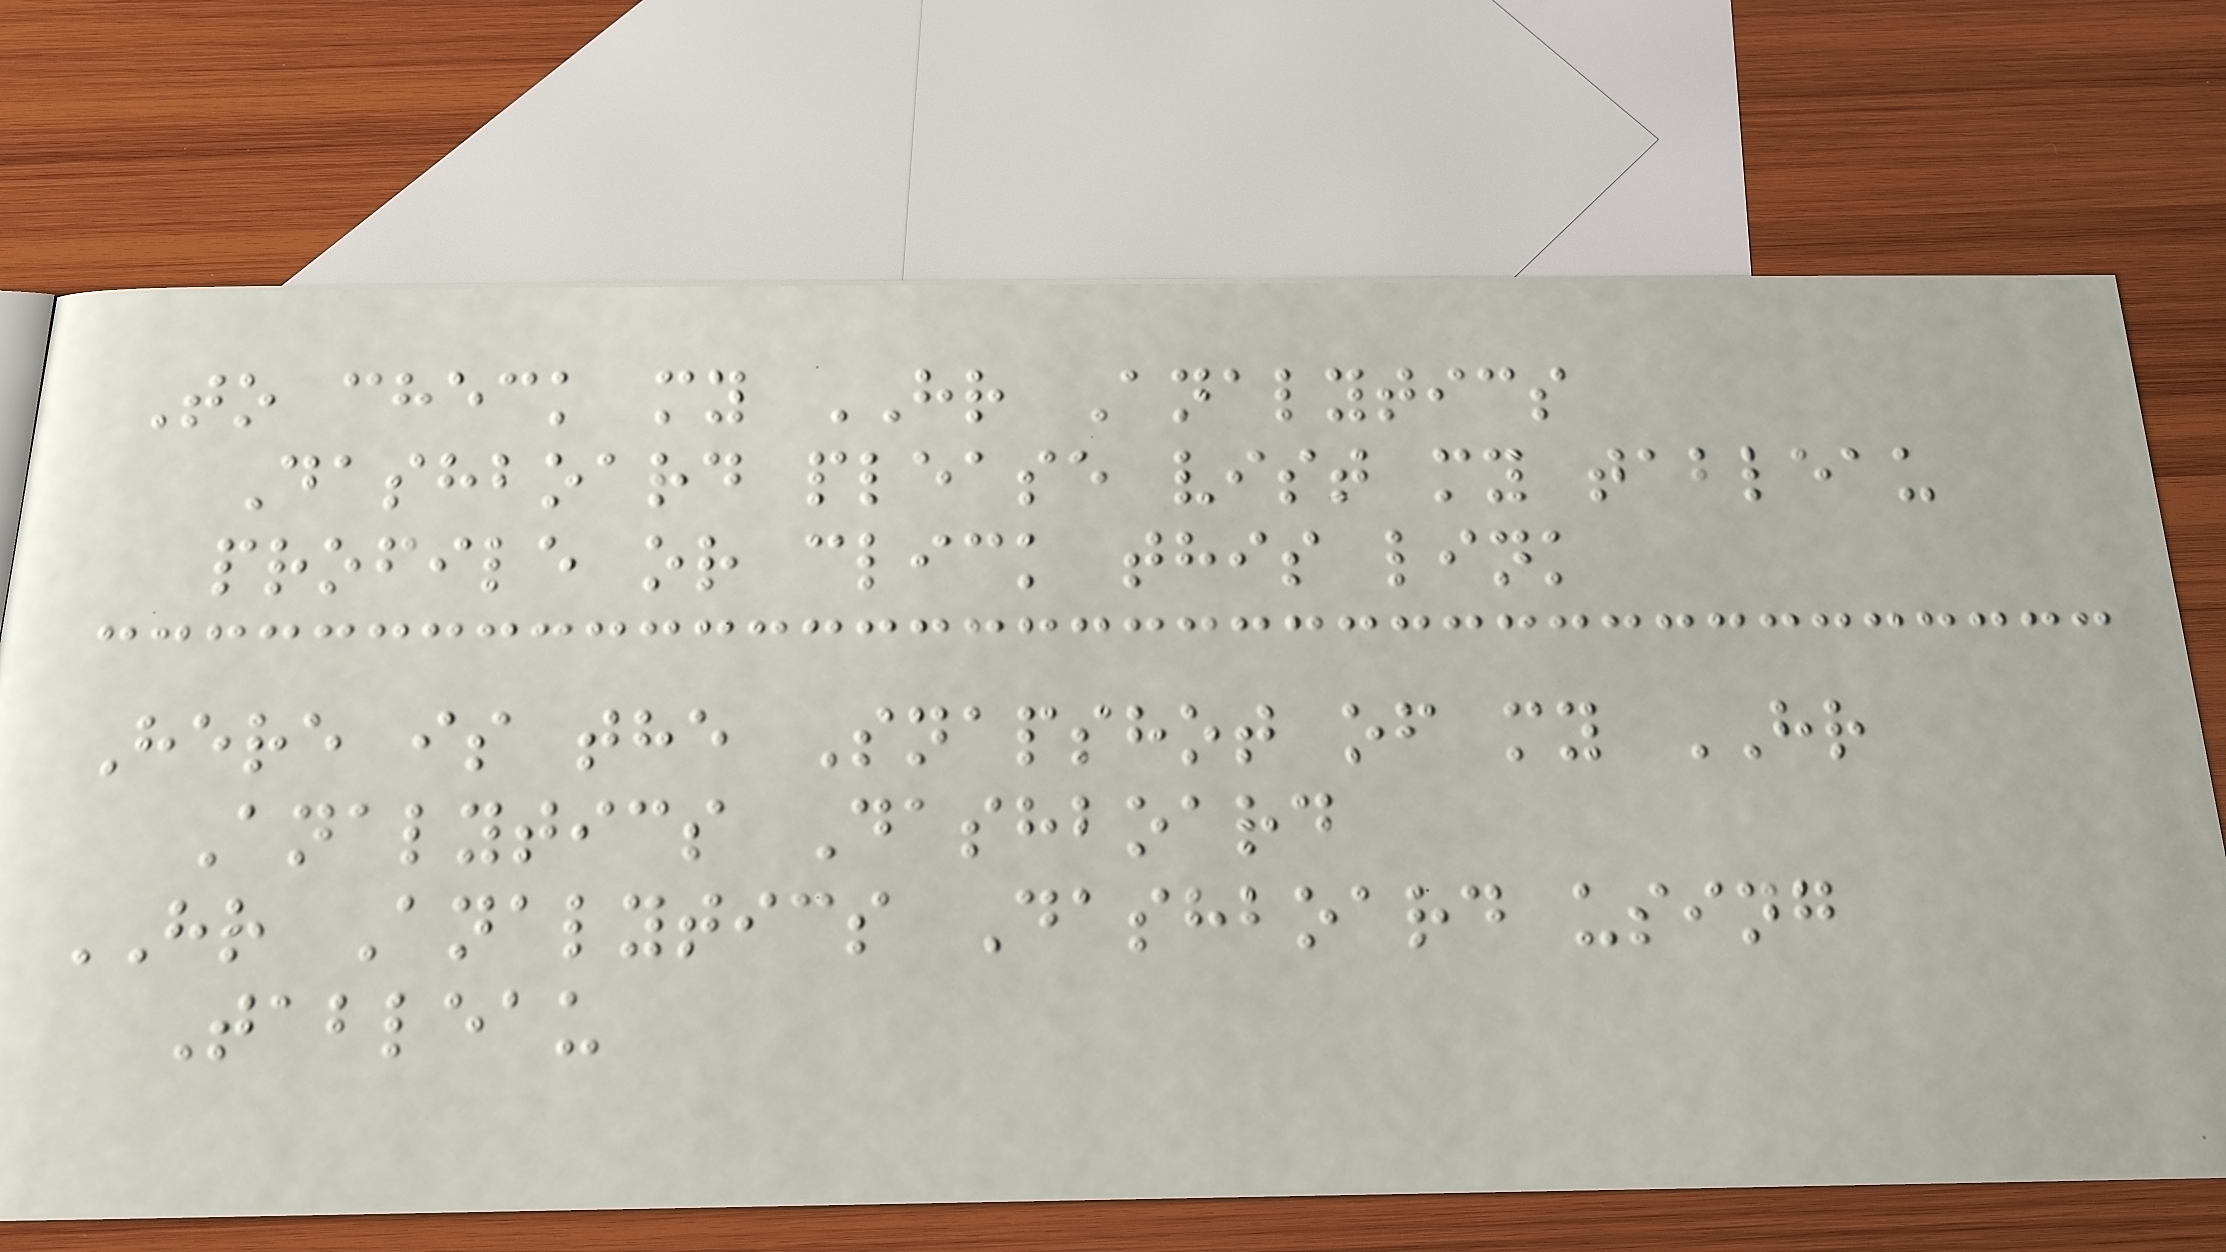To check my HR Analytics
Dashboard please vist my tableau
profile or click this link
Here is the Snapshot of my HR
Analytics Dashboard
HR Analytics Dashboard using
Tableau
